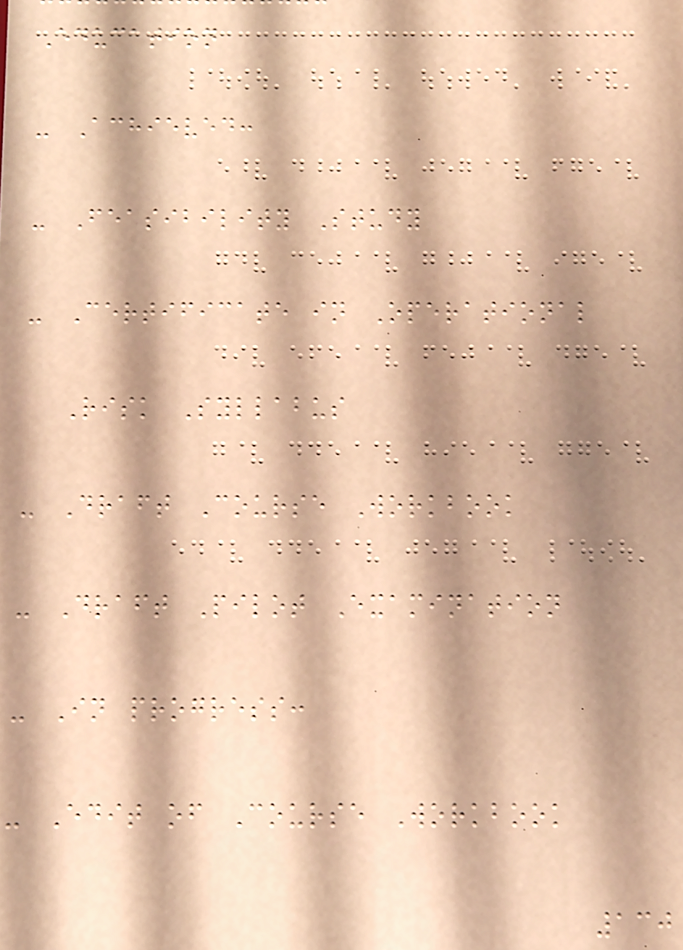Education
- Achieved:
- Feasibility Study
- Certificate in Operational
Risk Syllabus
- Draft Course Workbook
- Draft Pilot Examination
- In progress:
- Edit of Course Workbook
130
